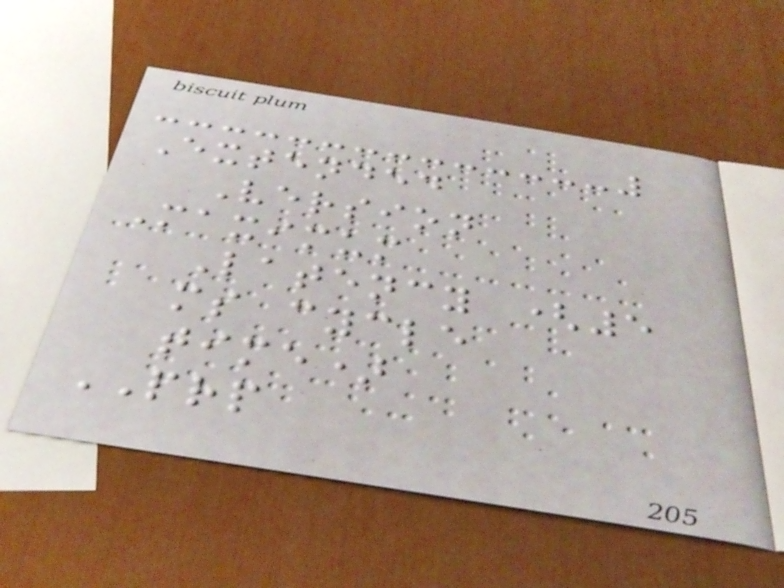Extended
Version
Maximum
Latency (5
ms cycle
time)
PRP
